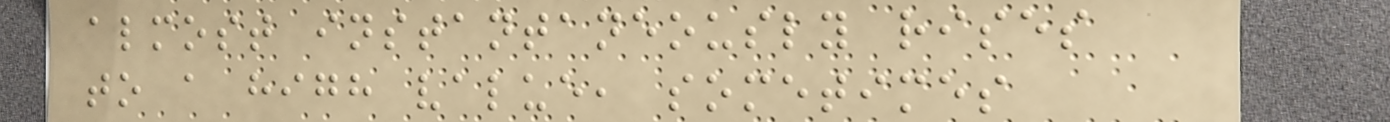almost instantaneously rises
to a high value, sometimes
